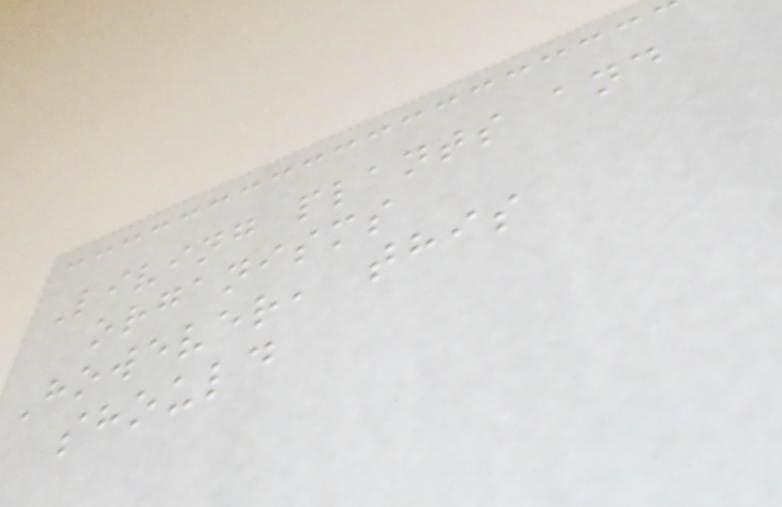Living plants and
organisms
However, this
should
